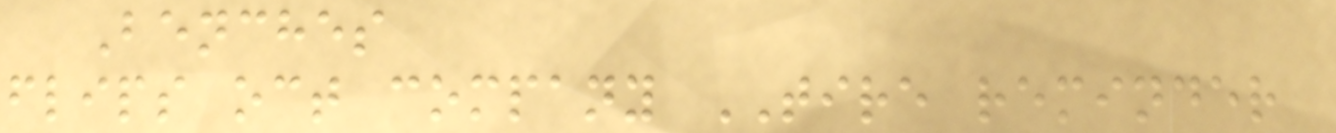Benches
flips oct company TIRE reminder
